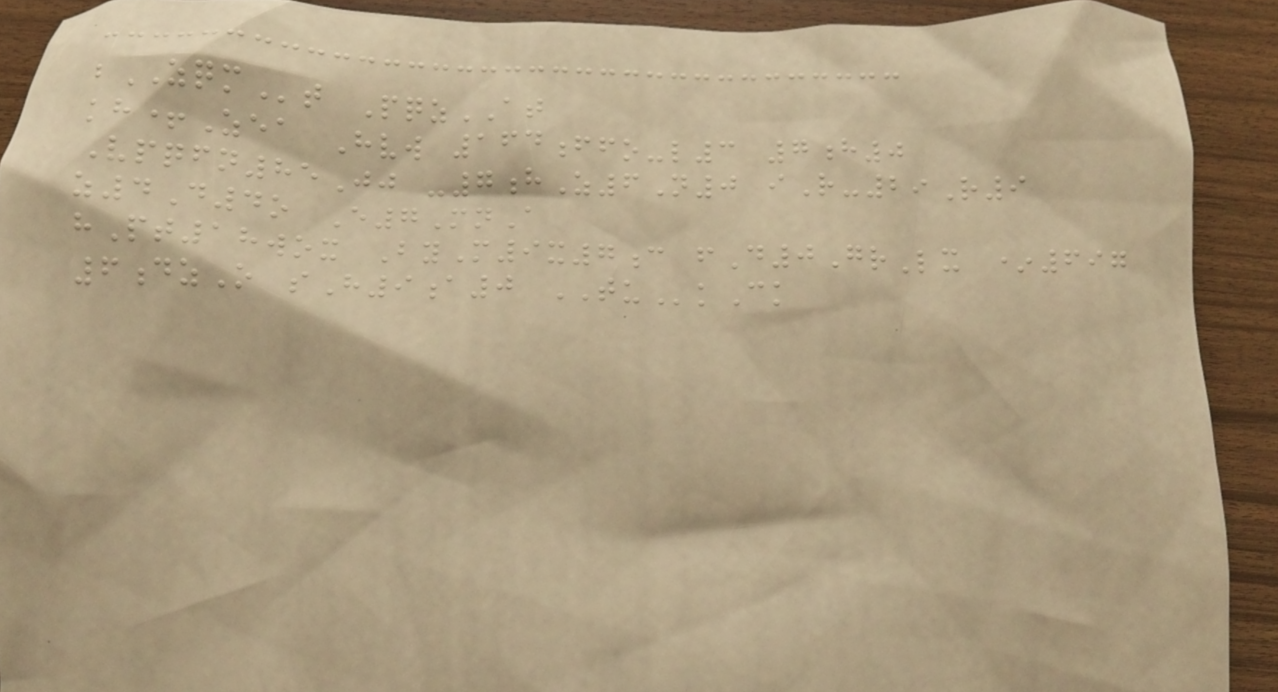bZQMt PqzAT
kh+Zea Hvw 164ffo-l3 7h0
Vpqfn85Jj -7hZ6N0 iR-29R9
z4D4o E7MnA
hPt18wox ByM9x7c fD0GrLx *697
6dzO sH9a0 TUkCk
